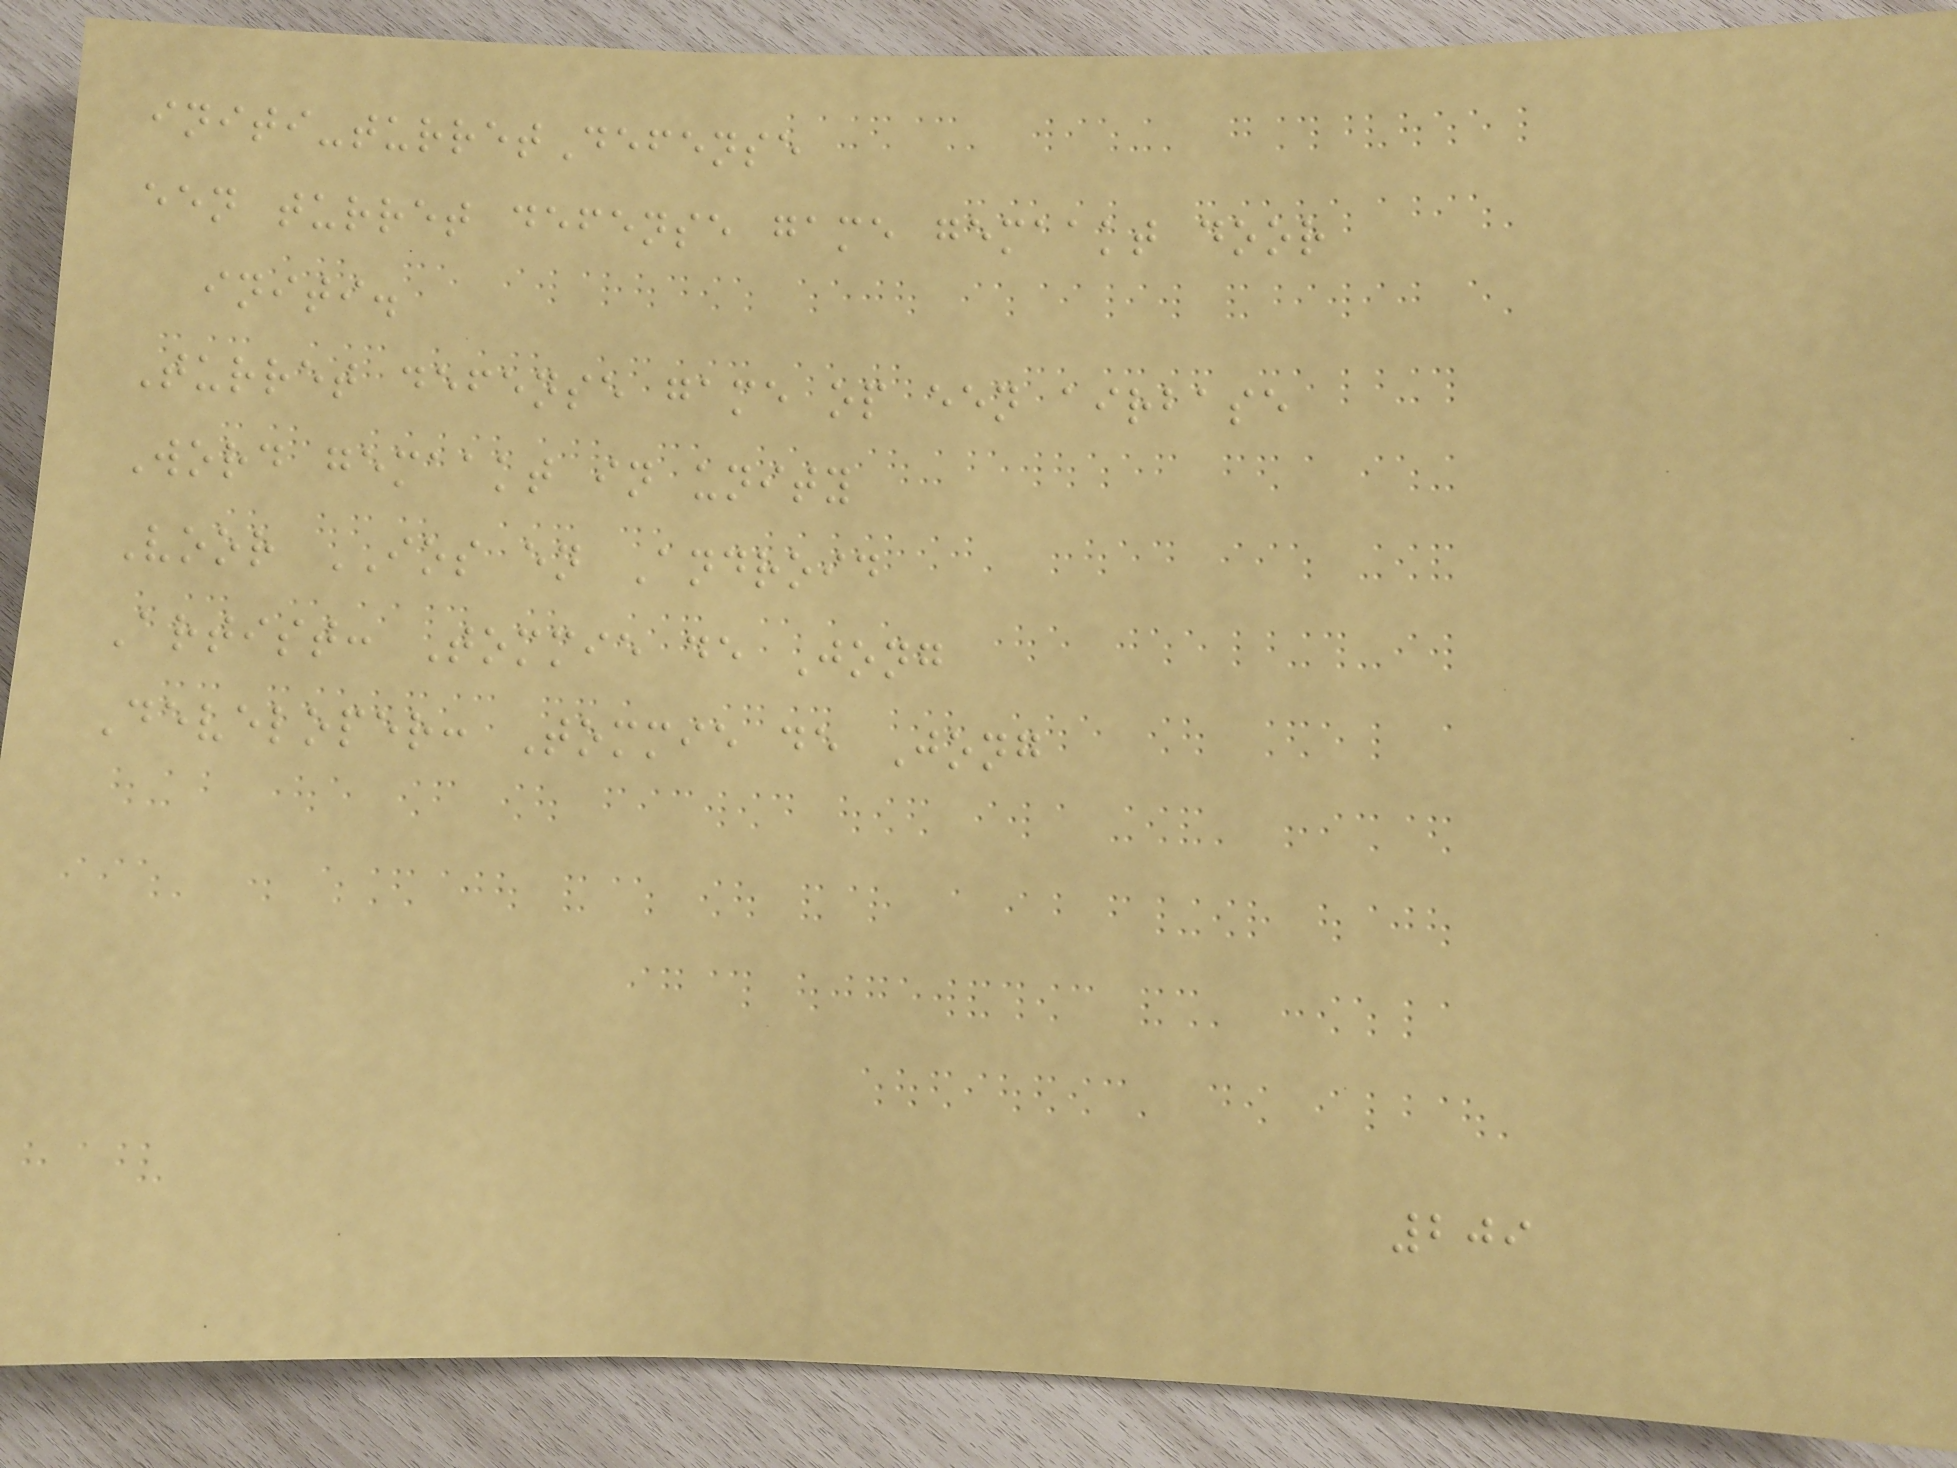initi-turretDefense
een turret defense game gemaakt door
initi.
Turret defense game op een airbase
Word gemaakt in unity
Voor IOS en Android
Artist: Tommie de Jong
Developer: Tommie de Jong
209
